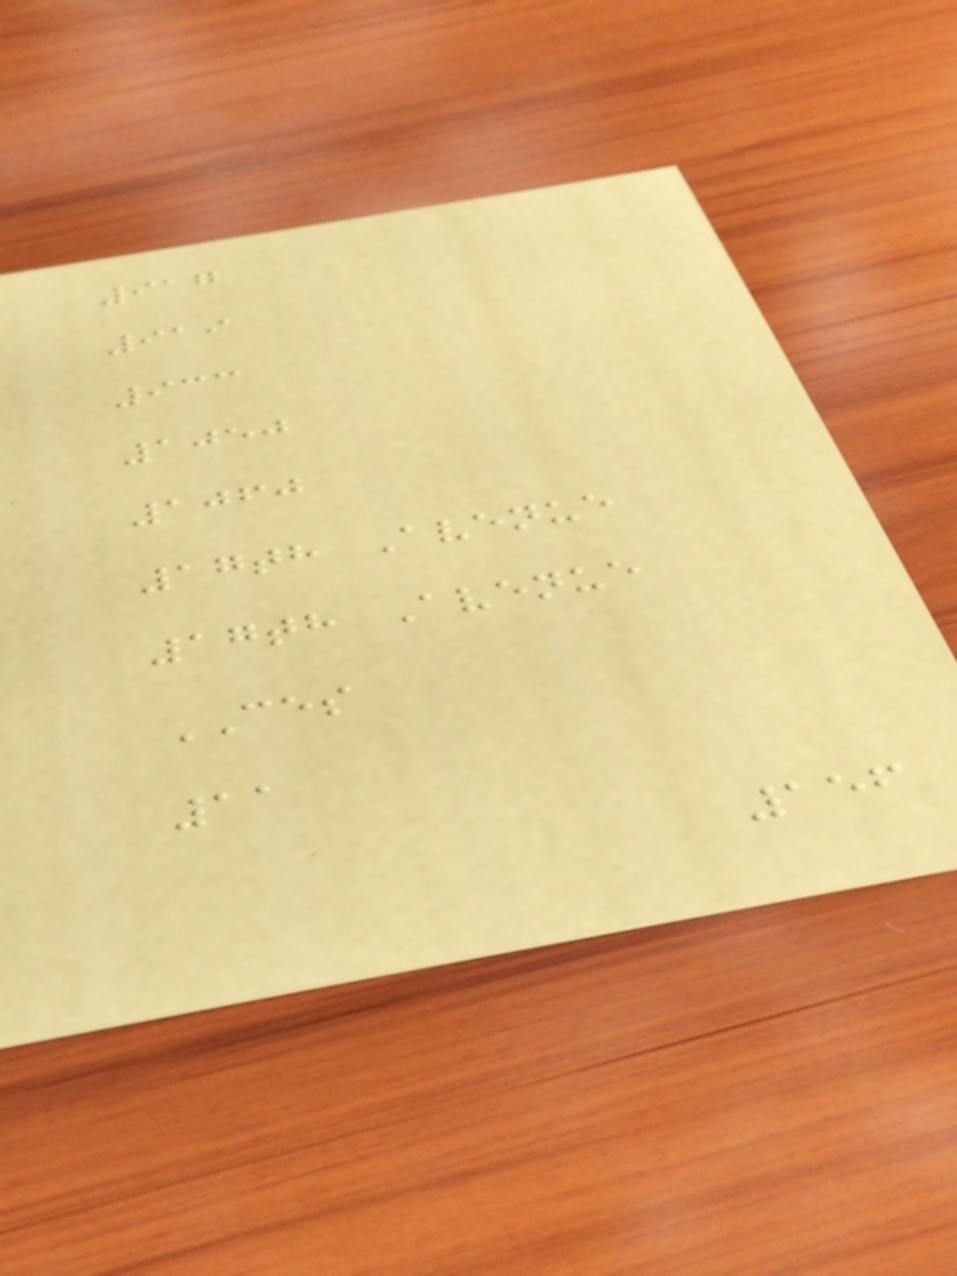917
919
933
1050
1060
17th Avenue
17th Avenue
CES
11
156
